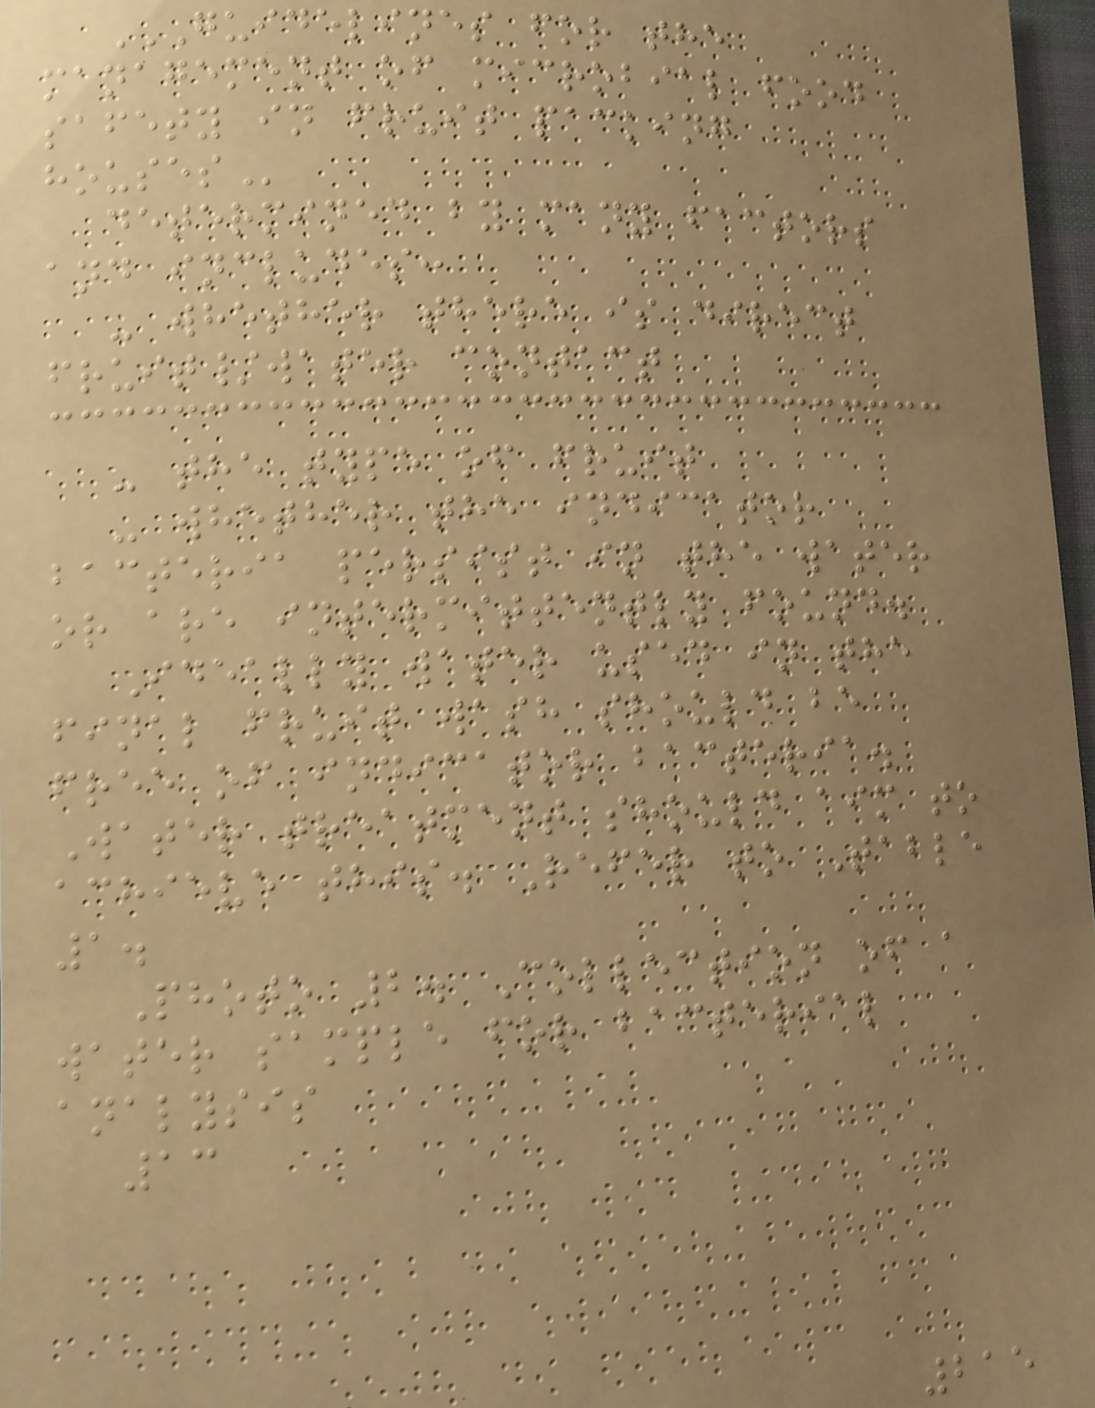GUIDELINES FOR THE
MANAGEMENT OF MICROBIAL FOOD
SAFETY IN FRUIT PACKING
HOUSES
determined by many factors
and includes:
- whether there is direct
fruit/water contact
- the type of fruit
- whether the indicator
bacteria persist in the water
or are intermittently found.
Ideally water used in the
final fruit wash should be
free of indicator bacteria.
Water treatment should aim to
achieve this. Refer to Table
1.
Photo 2. Collection of a
water sample for bacterial
analysis
13
215
